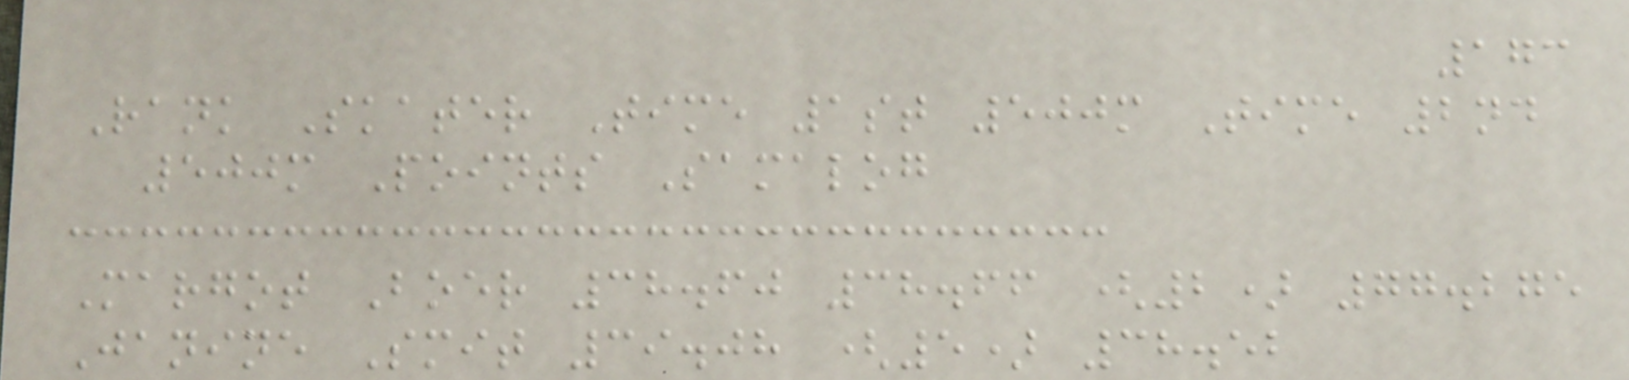173
Rank Skater Time 1st 500m Time 2nd
500m Points Samalog
Margot Boer 38.60 38.66 (2) 77.275
Janine Smit 39.08 (5) 38.52
